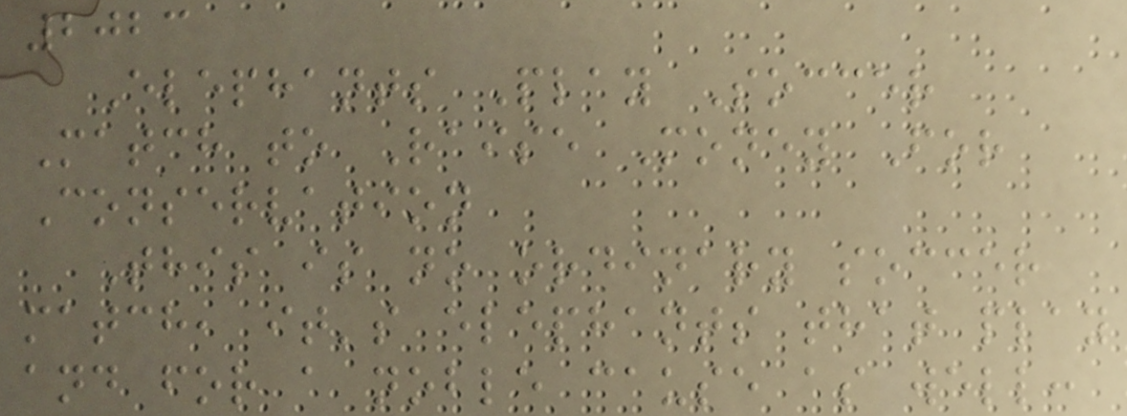2023
Elephants Play Soccer
Match to Raise Money For
Conservation
This is no ordinary soccer
match, it's elephants that play
and for a noble cause as well:
